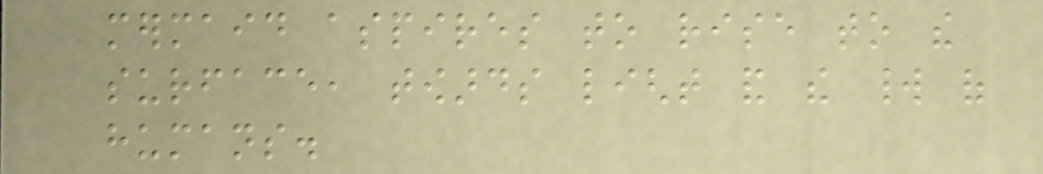mermaid aspires to rise to the
surface, towards light and the world of
humans.
